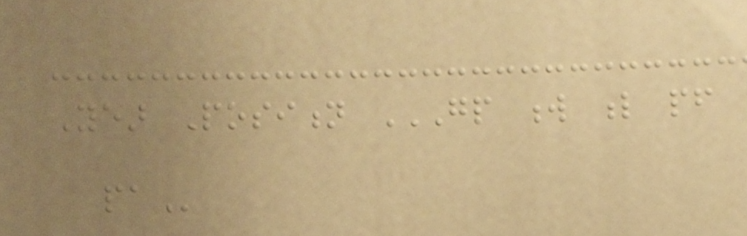Year Position GP W L PF
PA
